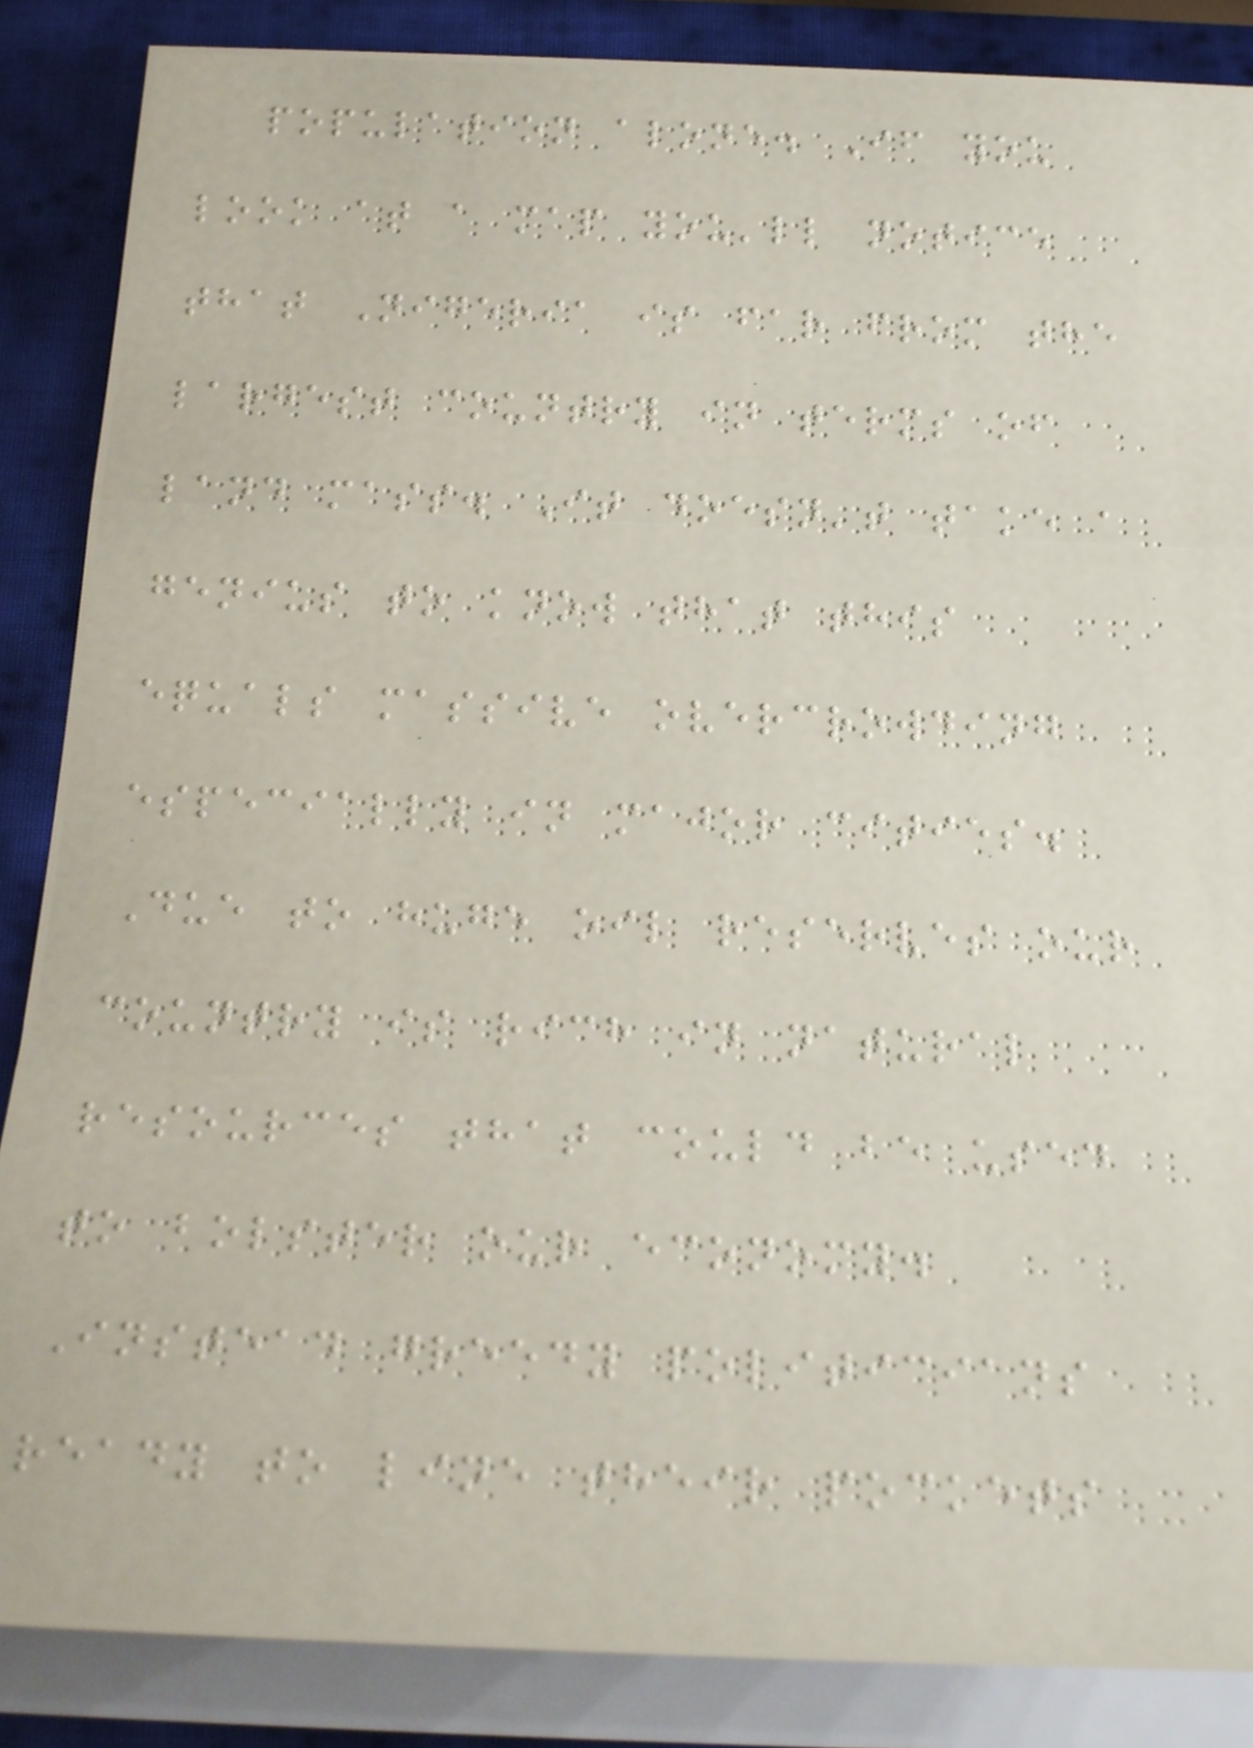population alone. If you
look at a map you'll notice
that Nigeria is far from the
largest country in terms of
land mass. It doesn't take a
genius to know that this
equals massive overcrowding
especially in major cities.
Due to huge oil reserves our
country is rich in natural
resources that could be used
to bolster our economy.
Instead greedy politicians
ready to line their pockets
